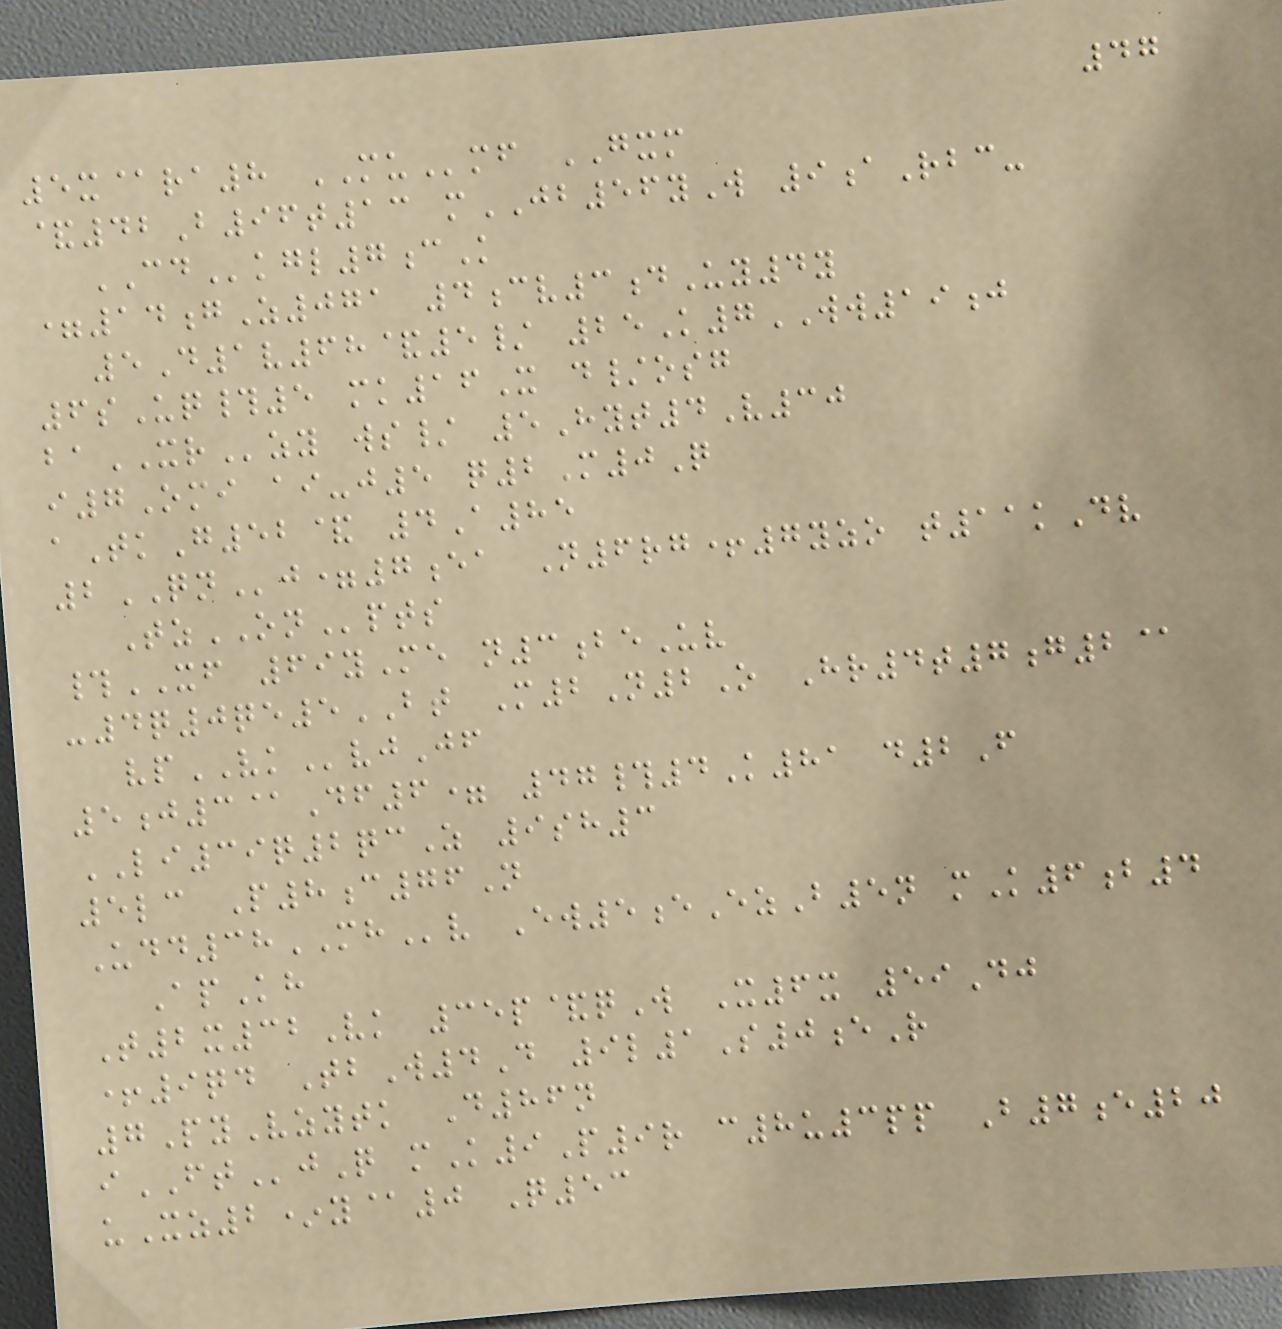47
5x@ra8 MUmf GXM
&42B96t13 mJB56yW 9aRbc-
CDkgl7cK
=14gZ071 4cv3dUy4y
5D1v68&5/ 25K7WW19j
6sUq#5 mk16X d/osg
baXRzy ws/ 5Hyt4V30
i7Omi ai-j5 q2M0Q
aTkG52& 4A85
2QNj=7ea N6rg+7yzo t11kDv
TzONpts
#XF 69yMe n3beUv
-4q0qe5BT M2N2O Hr4t7g2@
vpVKvjJf
5j3@Df6= 47#4K81 d2F
LI39q2qcZ 9sh3
5lc P8c76N
Udd38MHv Ew5eEzB5n mK6b4
ApKh
T2x32Vk 35p&qW X6x 59Dj
+9qd TbW4D 9l1S0eR
7PyVzytk D86n
iFTjQ mK9P9r c8u3pp B7e20
uXz2*y@0 Q53
